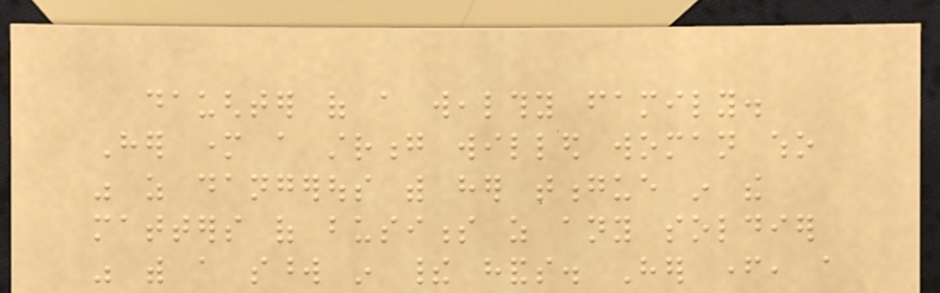daughter of a wealthy family.
Her mother a strong willed woman who
was as dangerous with her tongue in the
matters of business as any soldier
was with a sword in their hands. Her father, a
